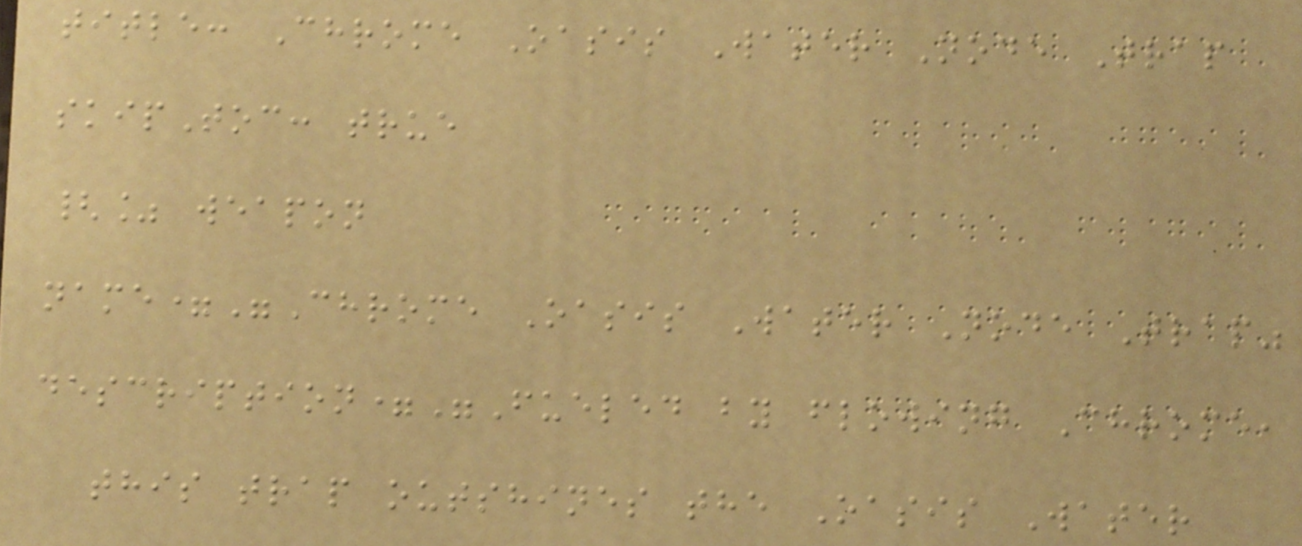title: Chrome Oasis Water Node Trap
skipToc: true
{% weapon
name="Chrome Oasis Water Node Trap"
description="Fueled by flowing Chrome,
this trap outshines the Oasis Water
